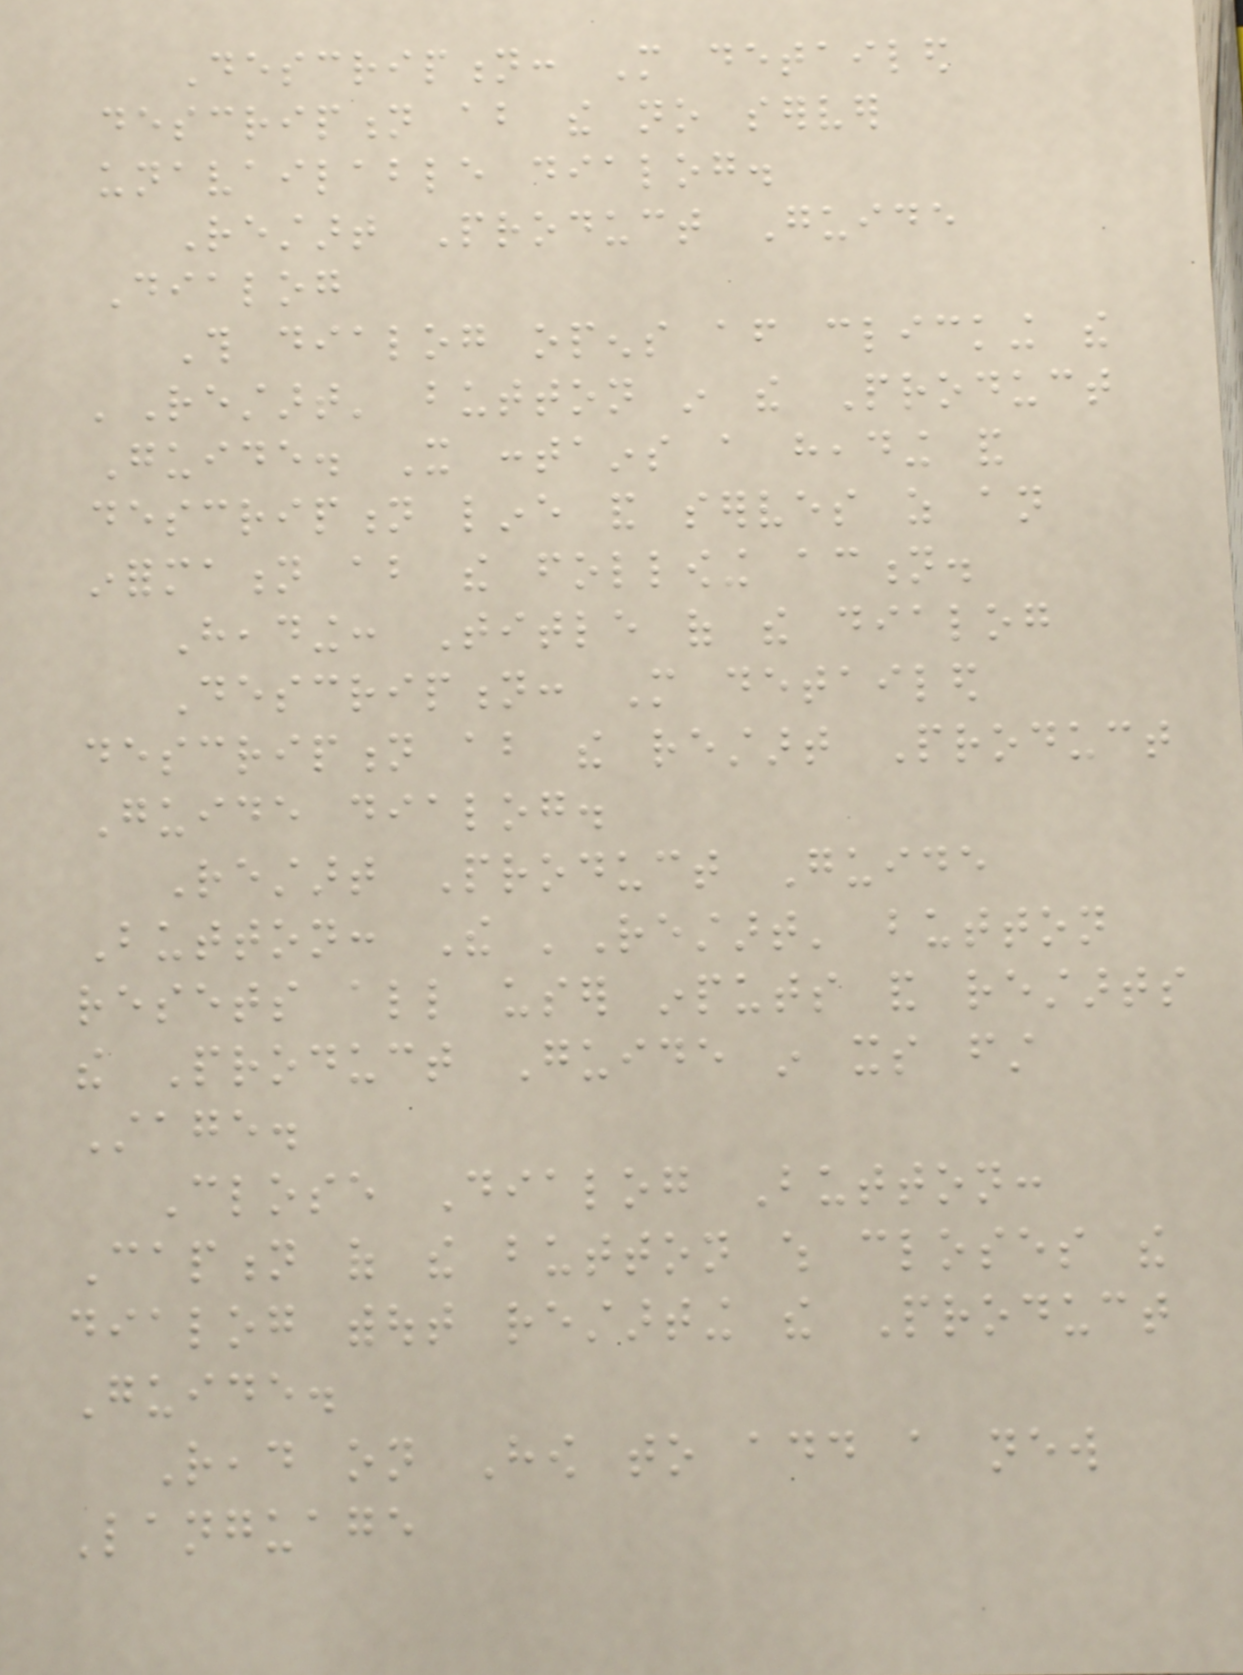Description: More detailed
description about the no server
unavailable dialog.
Restart Product Guide
Dialog
This dialog opens after clicking the
'Restart' button in the Product
Guide. It contains a heading and
description line and serves as an
information about the following action.
Heading: Title of the dialog
Description: More detailed
description about the restart Product
Guide dialog.
Restart Product Guide
Button: The 'Restart' button
resets all user inputs and restarts
the Product Guide in its first
Stage.
Close Dialog Button:
Caption of the button which closes the
dialog without restarting the Product
Guide.
Read on How to add a new
Language
